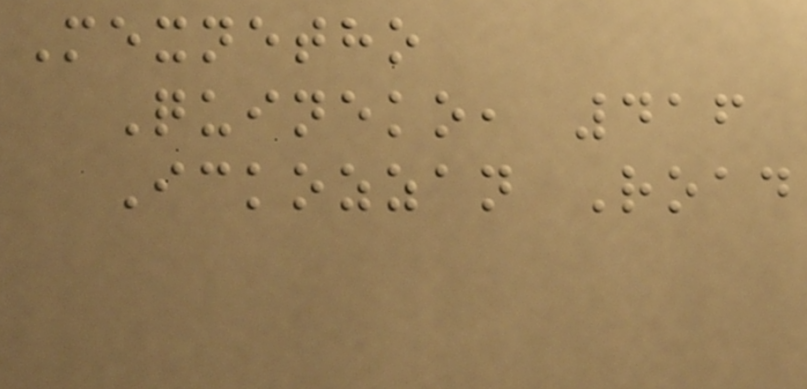Mexnetho
Quineko, 416
Ickozzan Road
